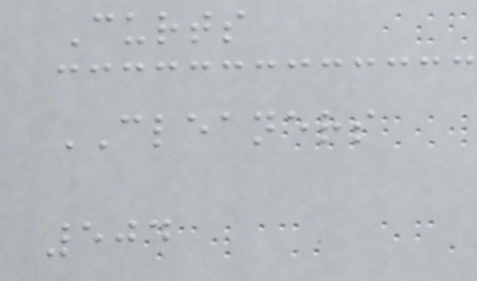Curts
CLEANERS
504
